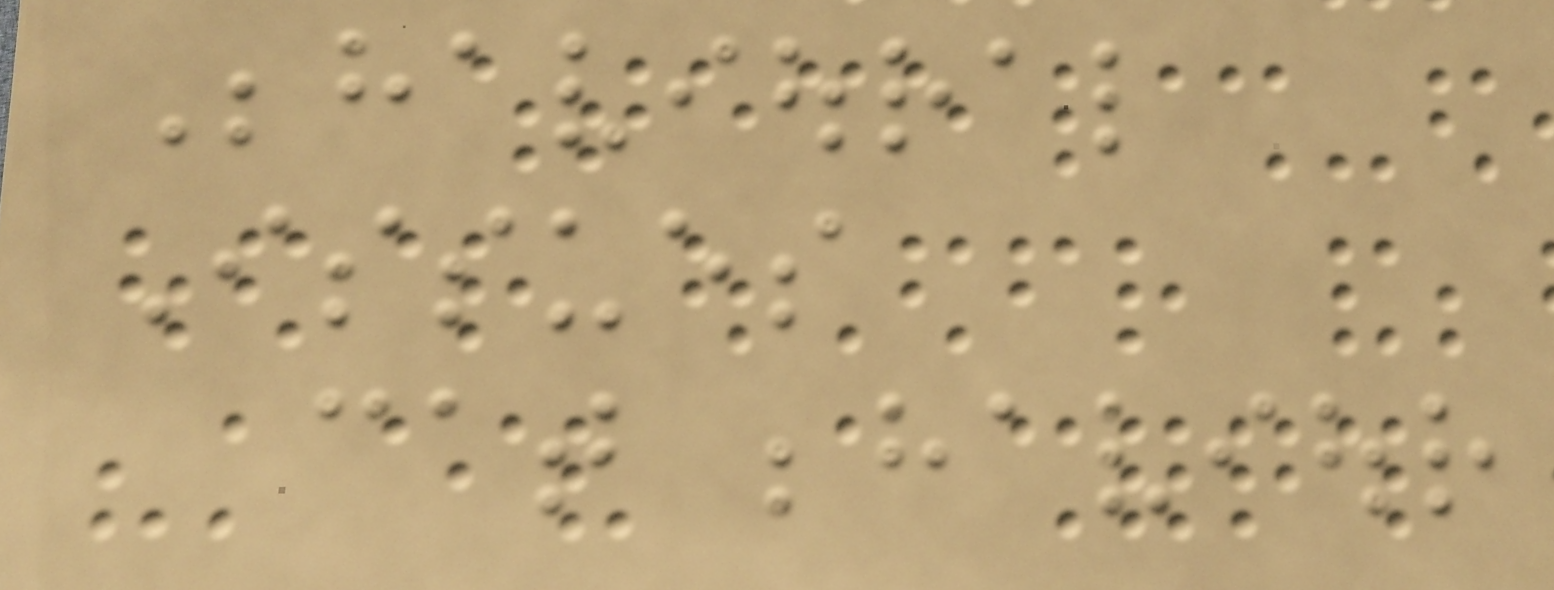Behavioural
Issues
cat behaviour
